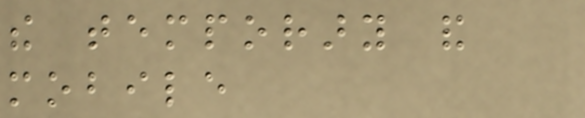the temporary and
mobile
